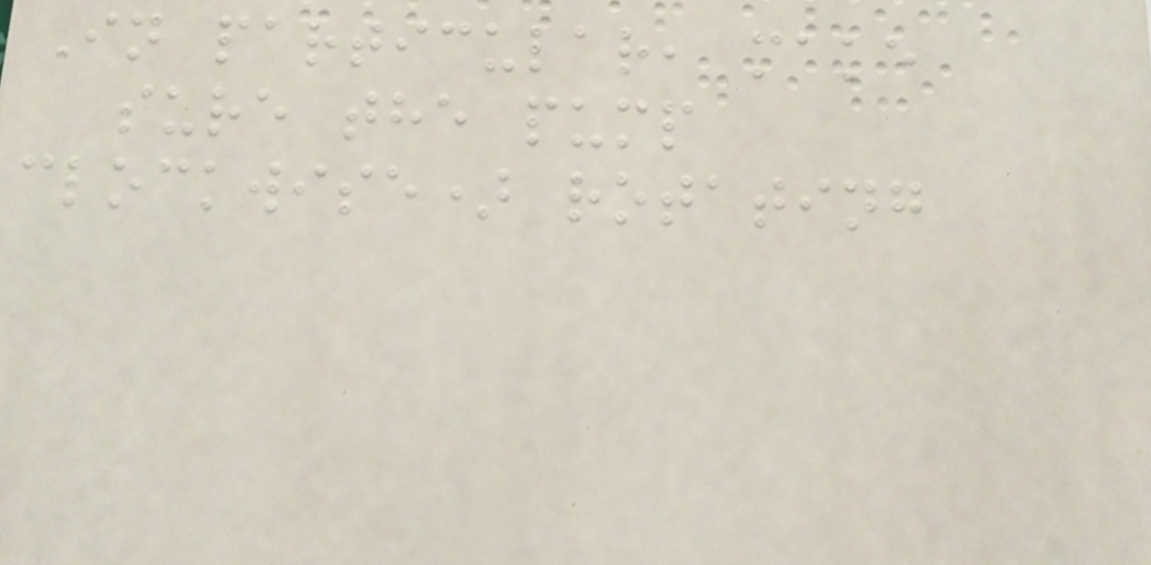In particular, make
sure the pump
clockwise) rotating
